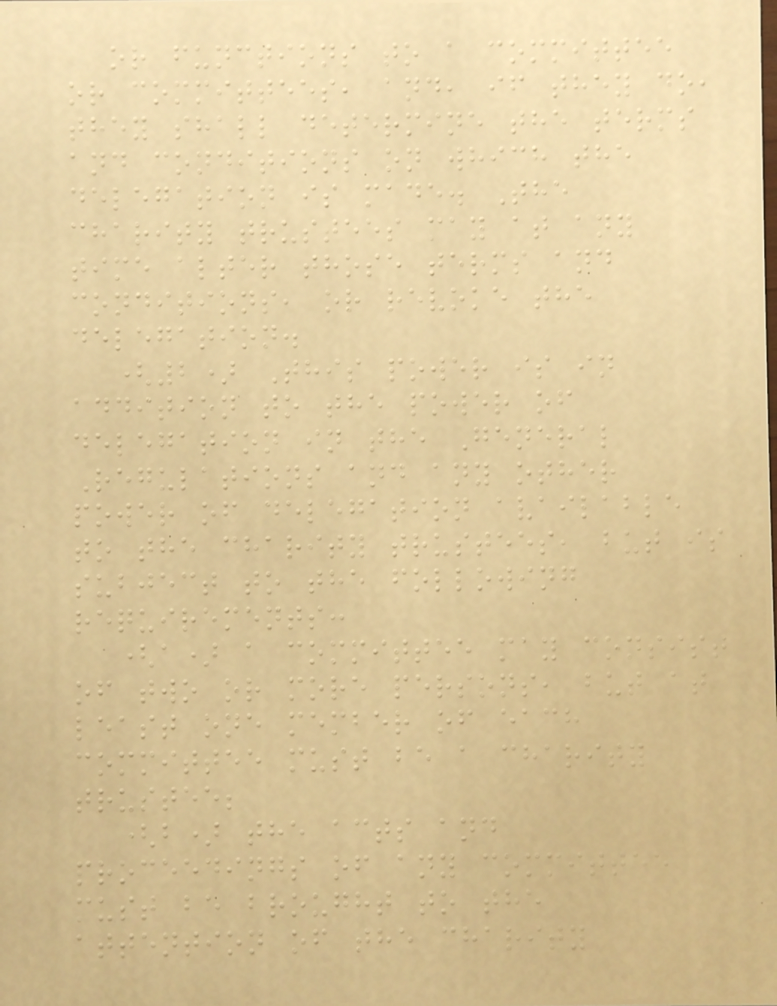or functions to a committee
or committees, and, if they do,
they shall determine the terms
and conditions on which the
delegation is made. The
charity trustees may at any
time alter those terms and
conditions, or revoke the
delegation.
(2) This power is in
addition to the power of
delegation in the General
Regulations and any other
power of delegation available
to the charity trustees, but is
subject to the following
requirements:
(a) a committee may consist
of two or more persons, but at
least one member of each
committee must be a charity
trustee;
(b) the acts and
proceedings of any committee
must be brought to the
attention of the charity
